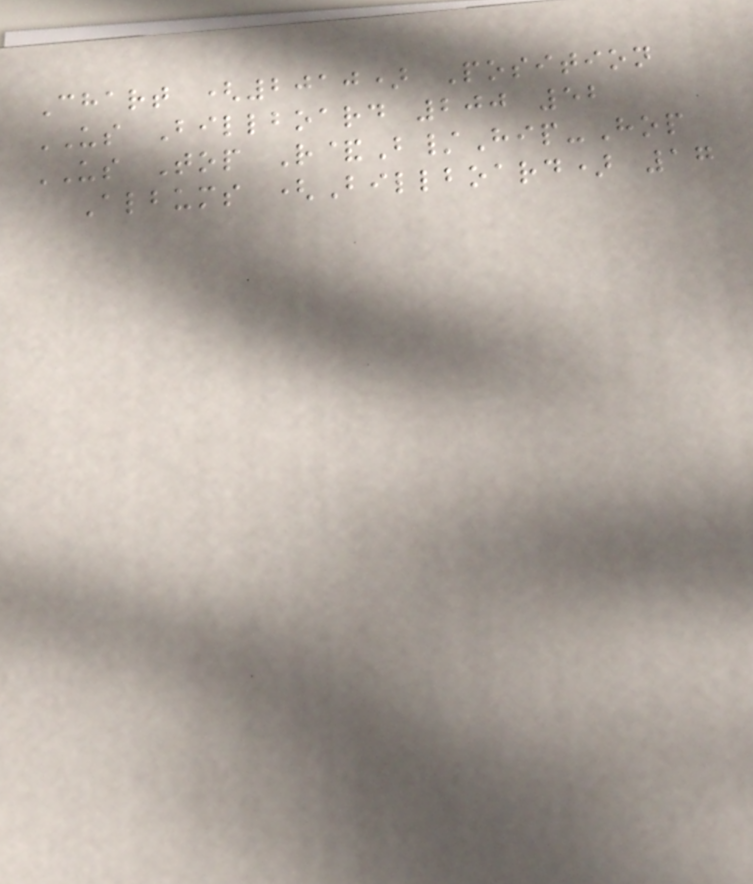Chart (2010) Position
US Billboard 200 52
US Top R&B/Hip-Hop
Albums (Billboard) 17
